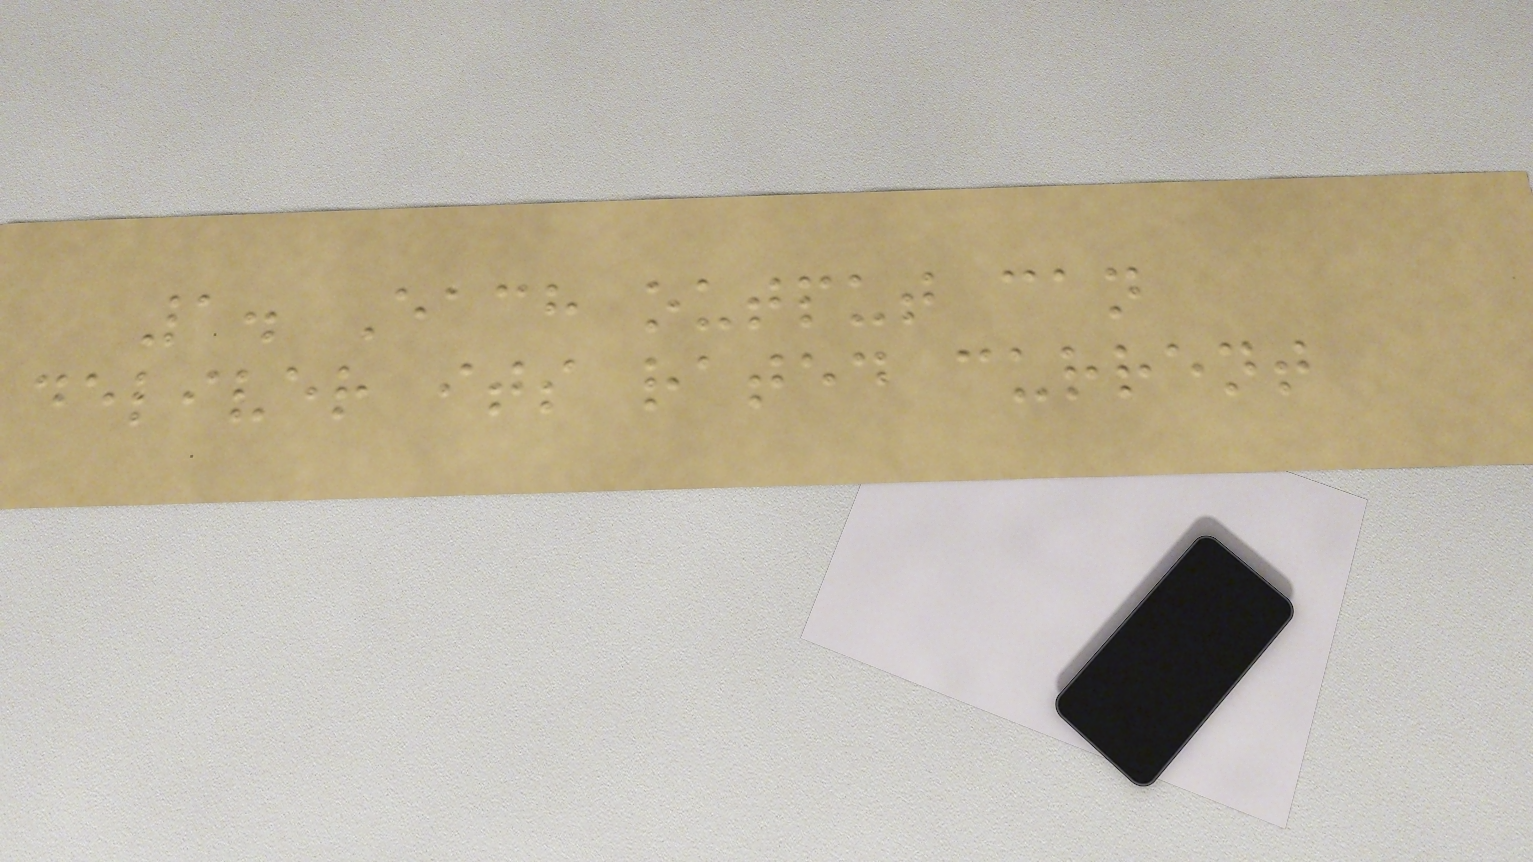1. Each output can
deliver its rated current
